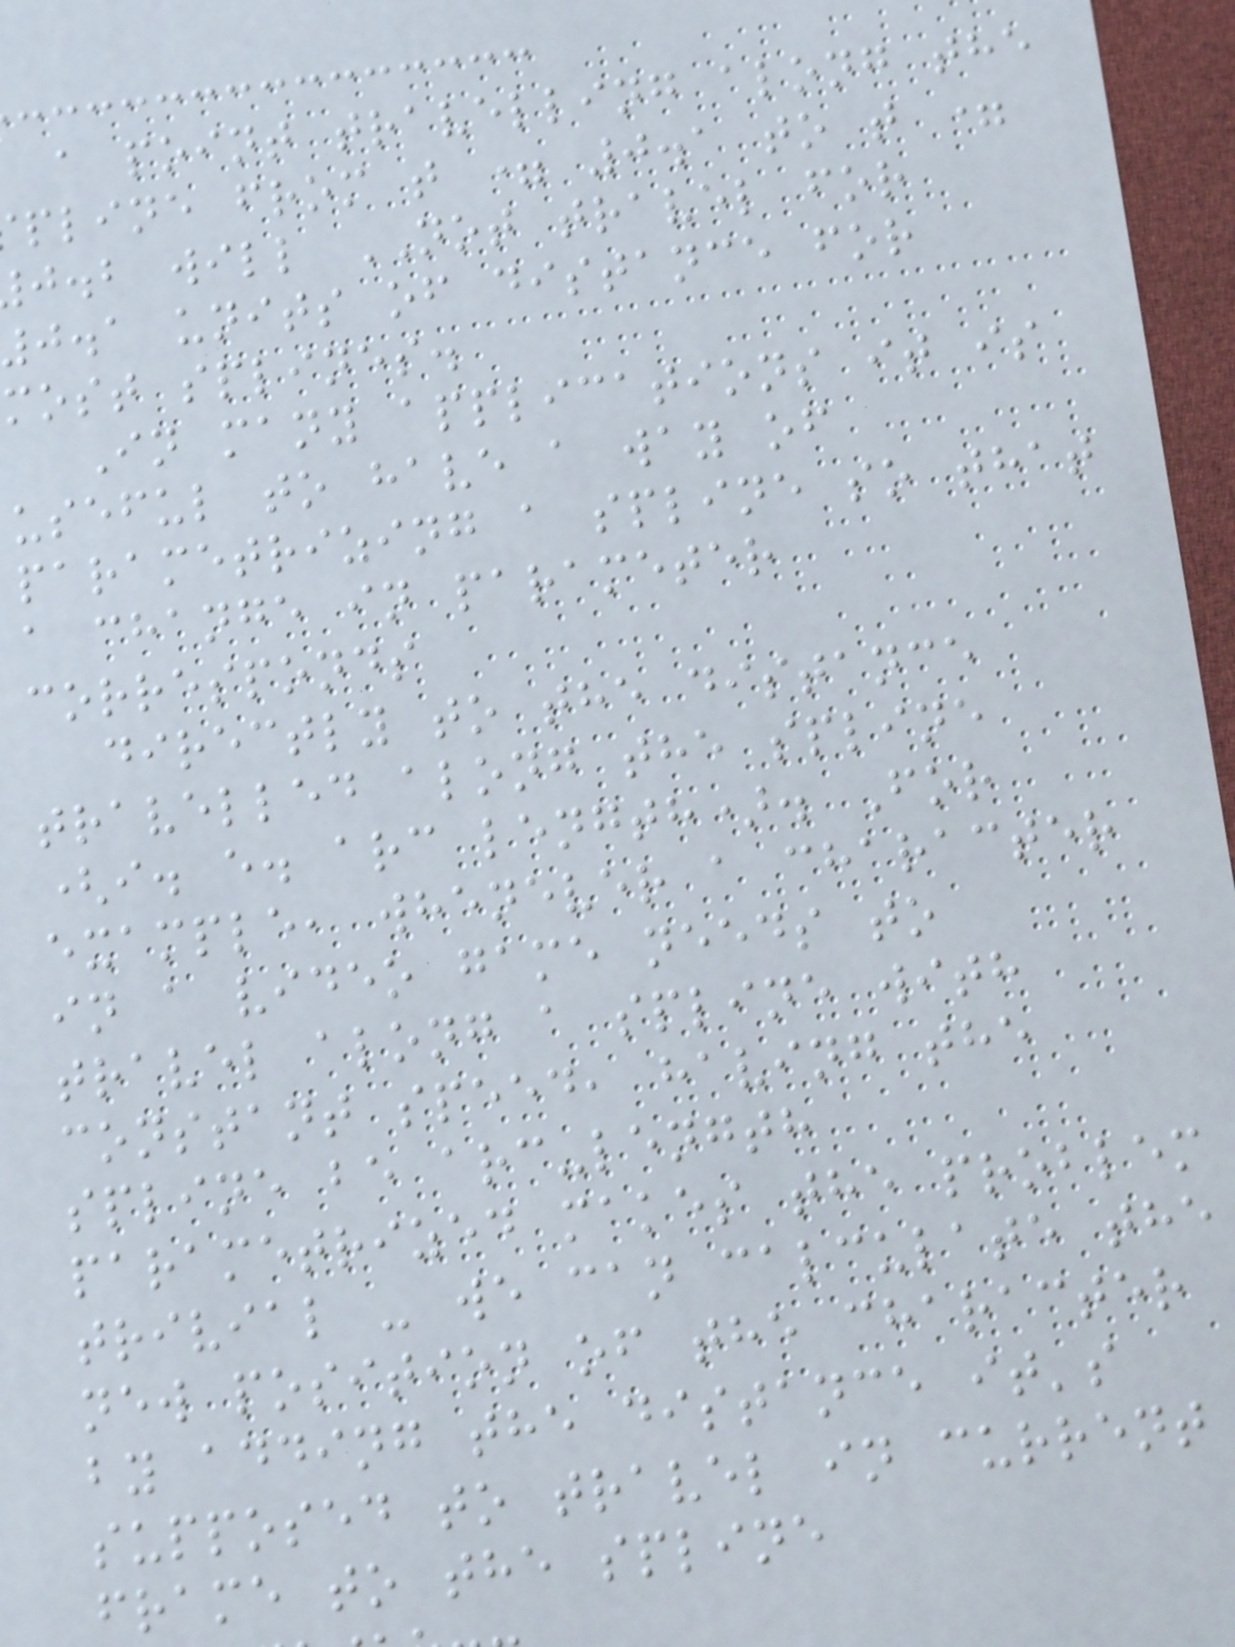a point travelling along the
pline from t = 0.1 to t =
j.b will NOT travel for
j.a units of distance for
most splines.
In many applications it is
useful to have a way of
parametrizing a spline so that
a change in parameter
corresponds
directly to the distance
travelled along the spline
(i. e. arc length). For
example, whenever a character
in a video game needs to
travel along a spline with
constant speed, having the
spline be arc-length
parametrized makes the problem
trivial - we can calculate the
new position of the character
by adding the distance it's
supposed to travel in current
frame to the spline
